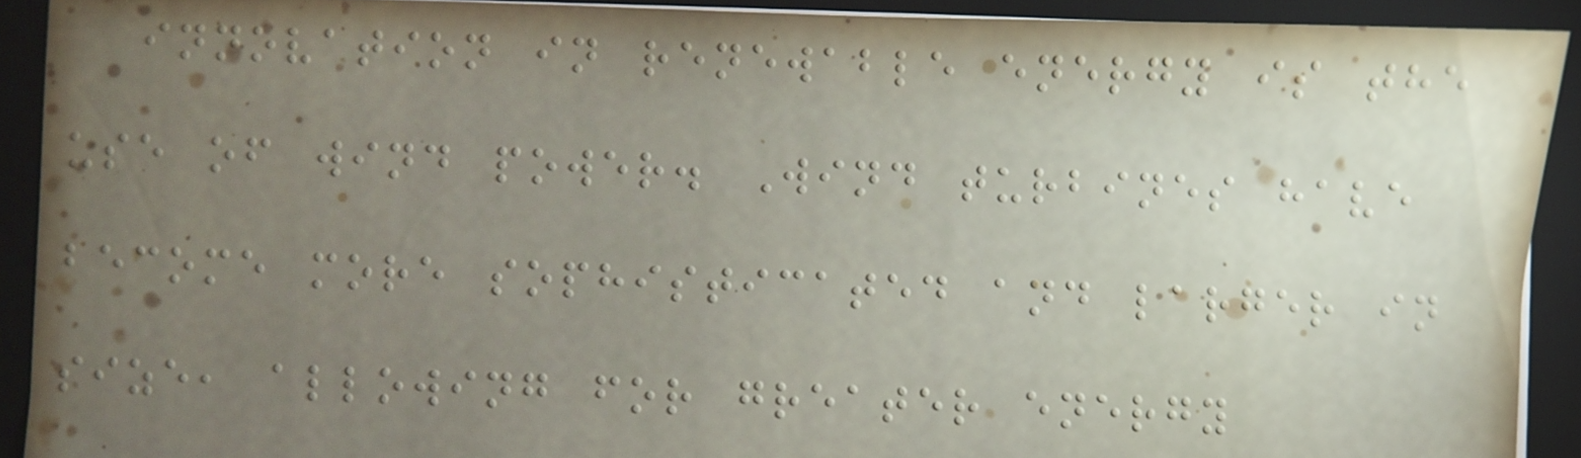innovation in renewable energy is the
use of wind power. Wind turbines have
become more sophisticated and larger in
size, allowing for greater energy
